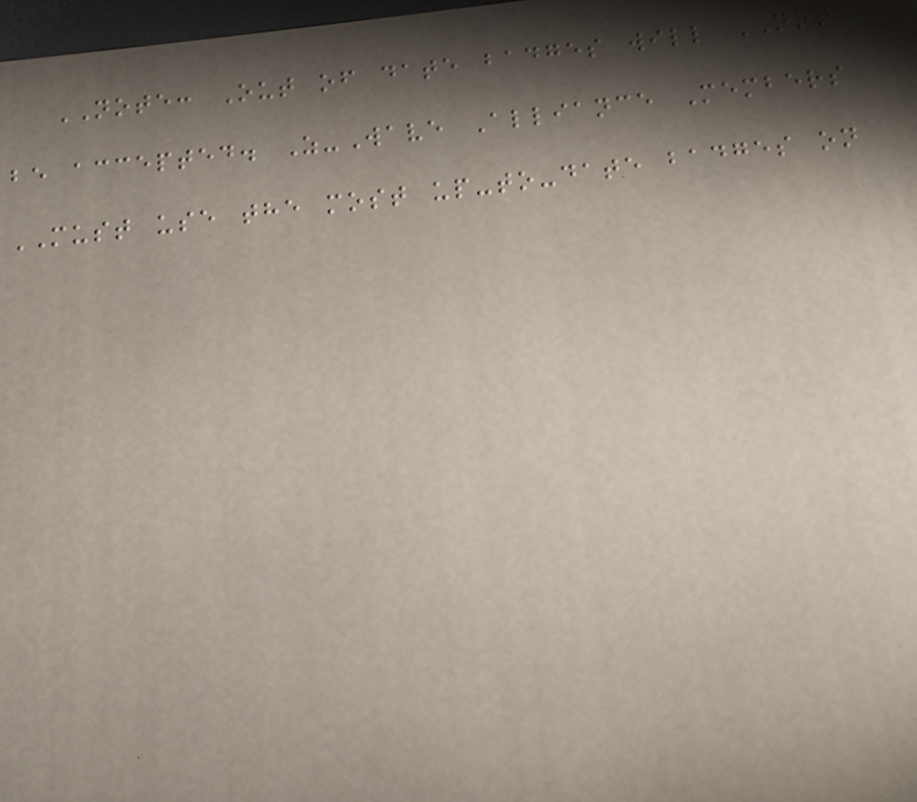NOTE: Out of date badges will NOT
be accepted. Z-Wave Alliance Members
MUST use the most up-to-date badges on
